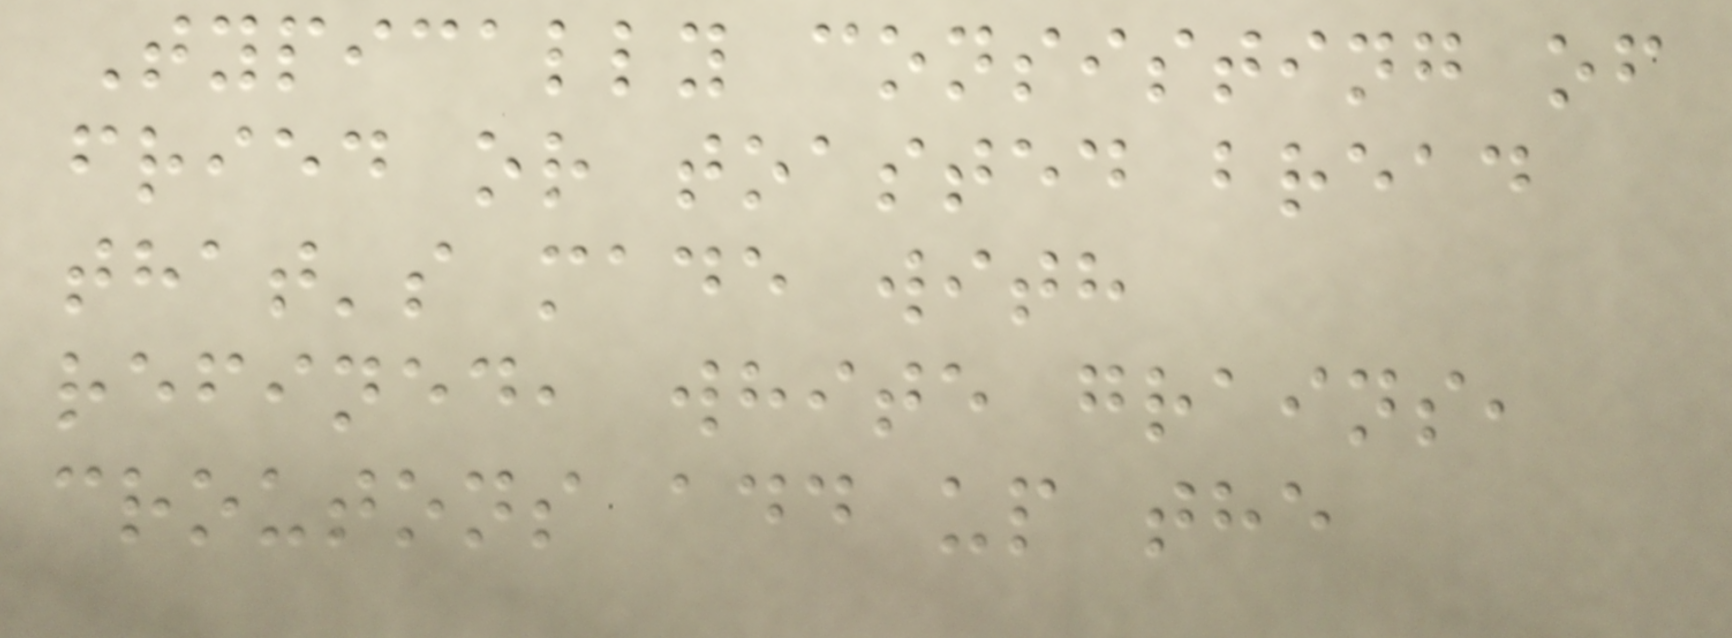Typically consisting of
fried or toasted bread
that's made with
refined, white grains,
croutons add up the
